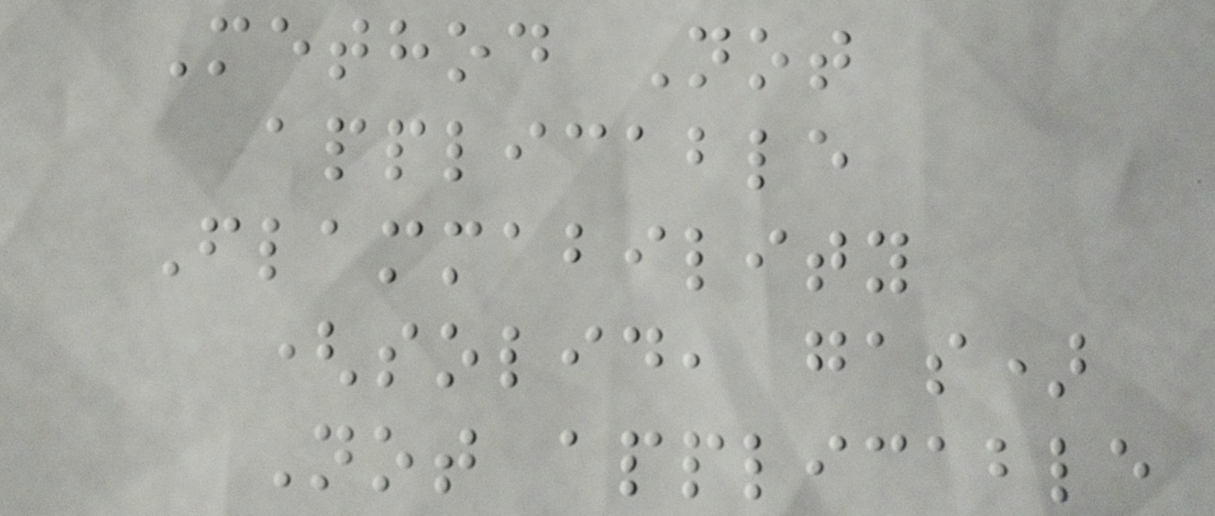Method Not
applicable
Flammability
(solid, gas)
Not applicable
